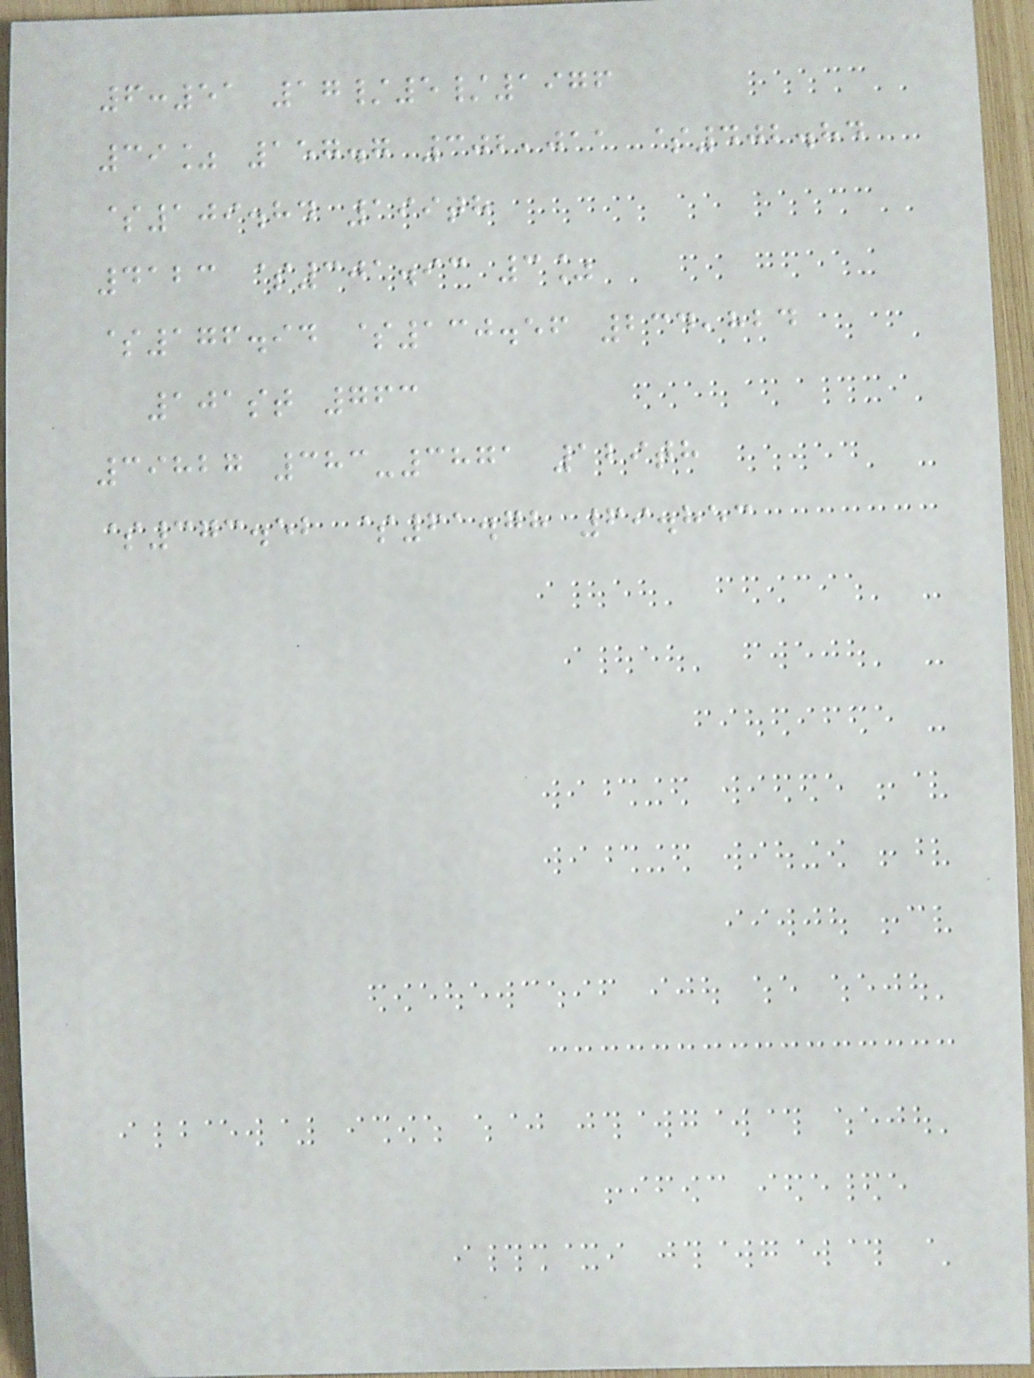6:51 17/5/1976
39% 157.7 302,011 $402.84
$109.84 199th
4123 $301.93 3%
$176.94 $130.56 234,824
101st 763
39827 383-3871 129th
$373.52 $61.78 69.853
